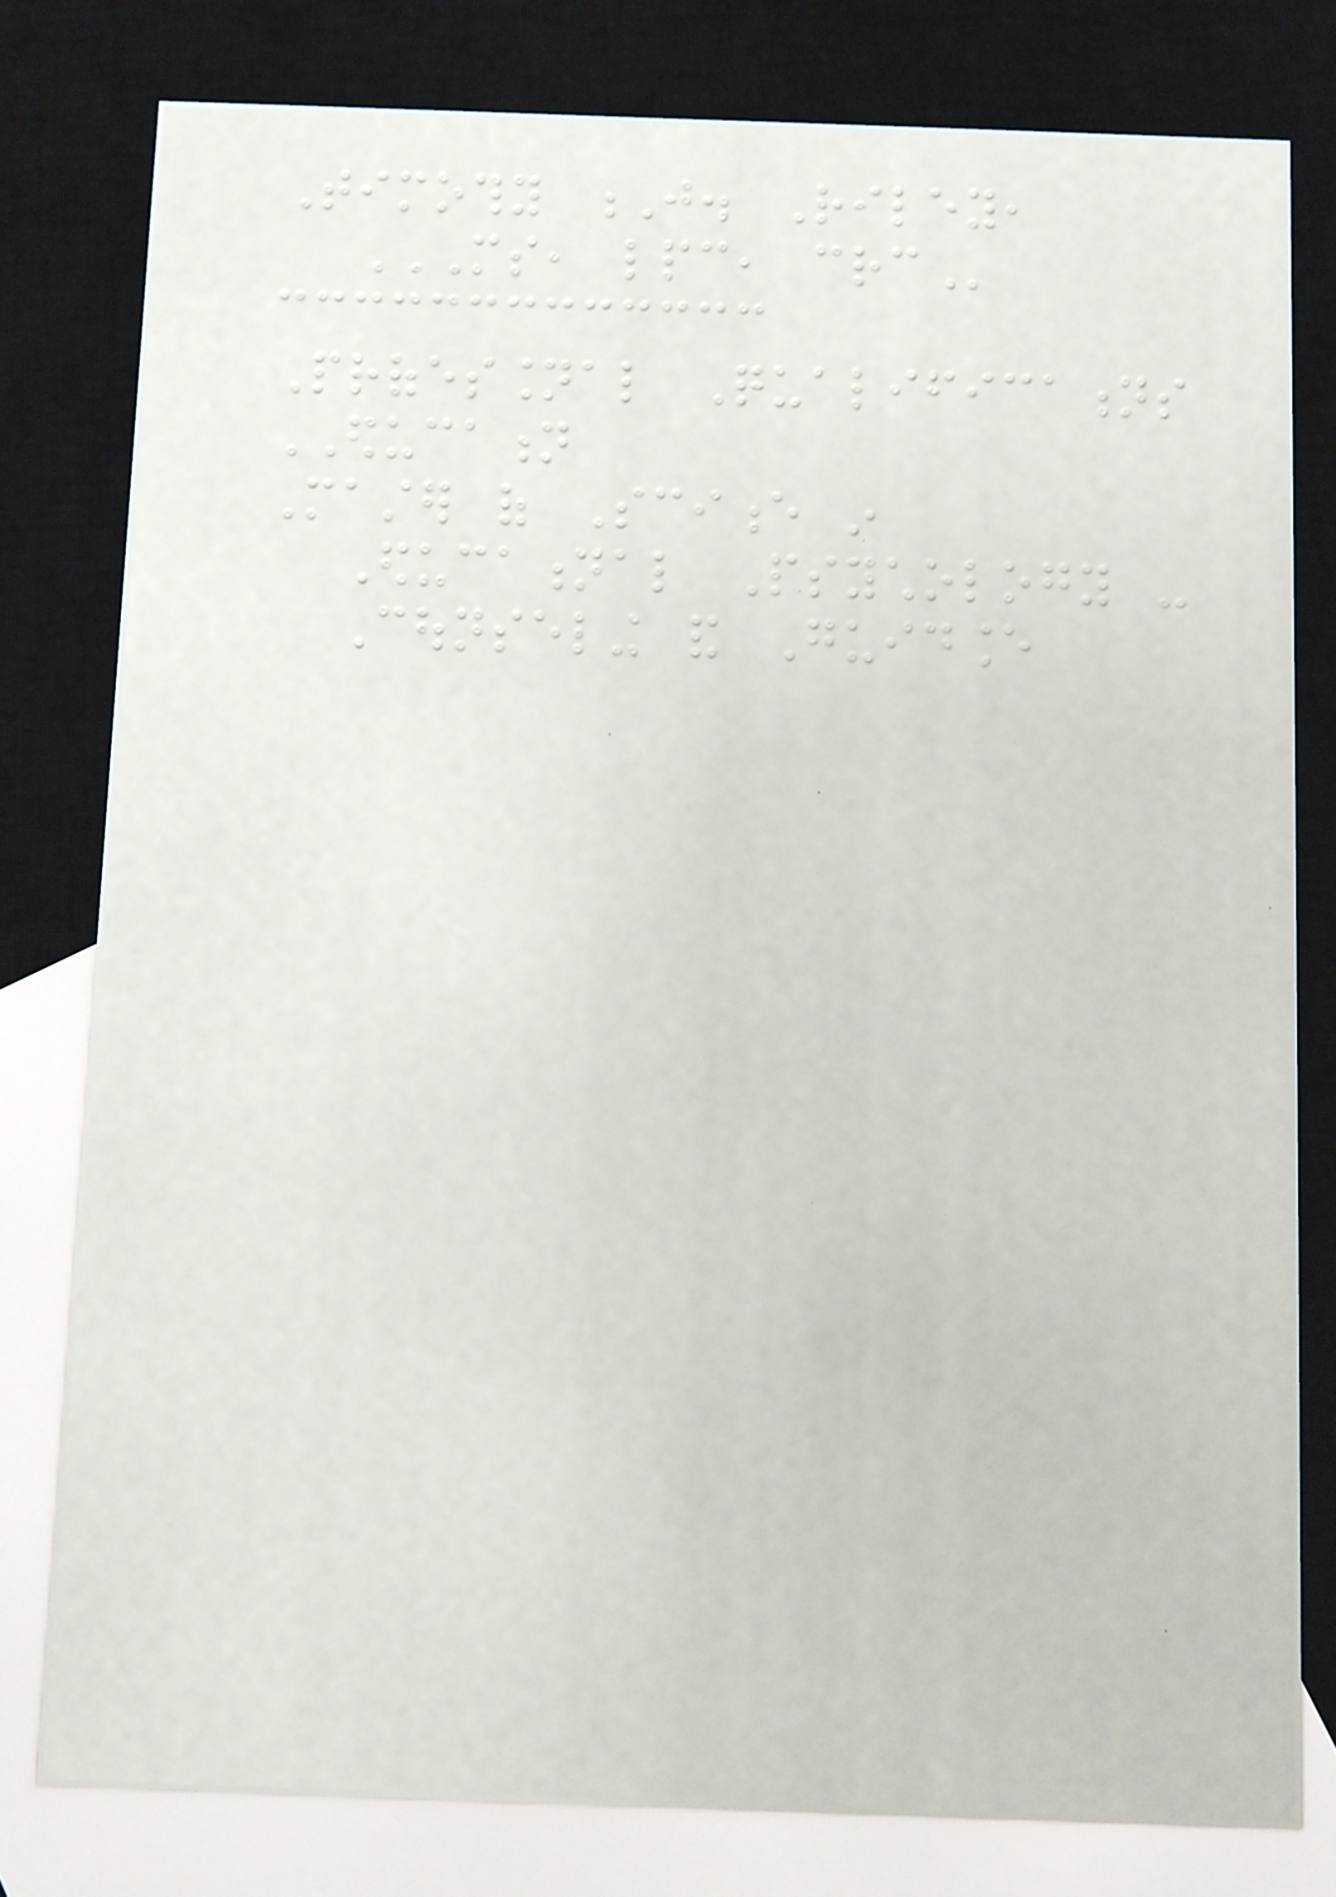Timothy J. Riley,
MS, LPC, CRC
Professional Qualifications
EDUCATION
Master of Science in
Educational Psychology -
Counseling and Guidance
